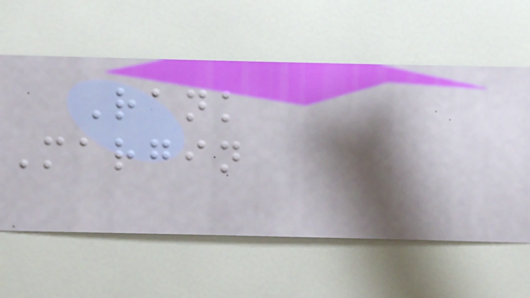Rank
Margin
